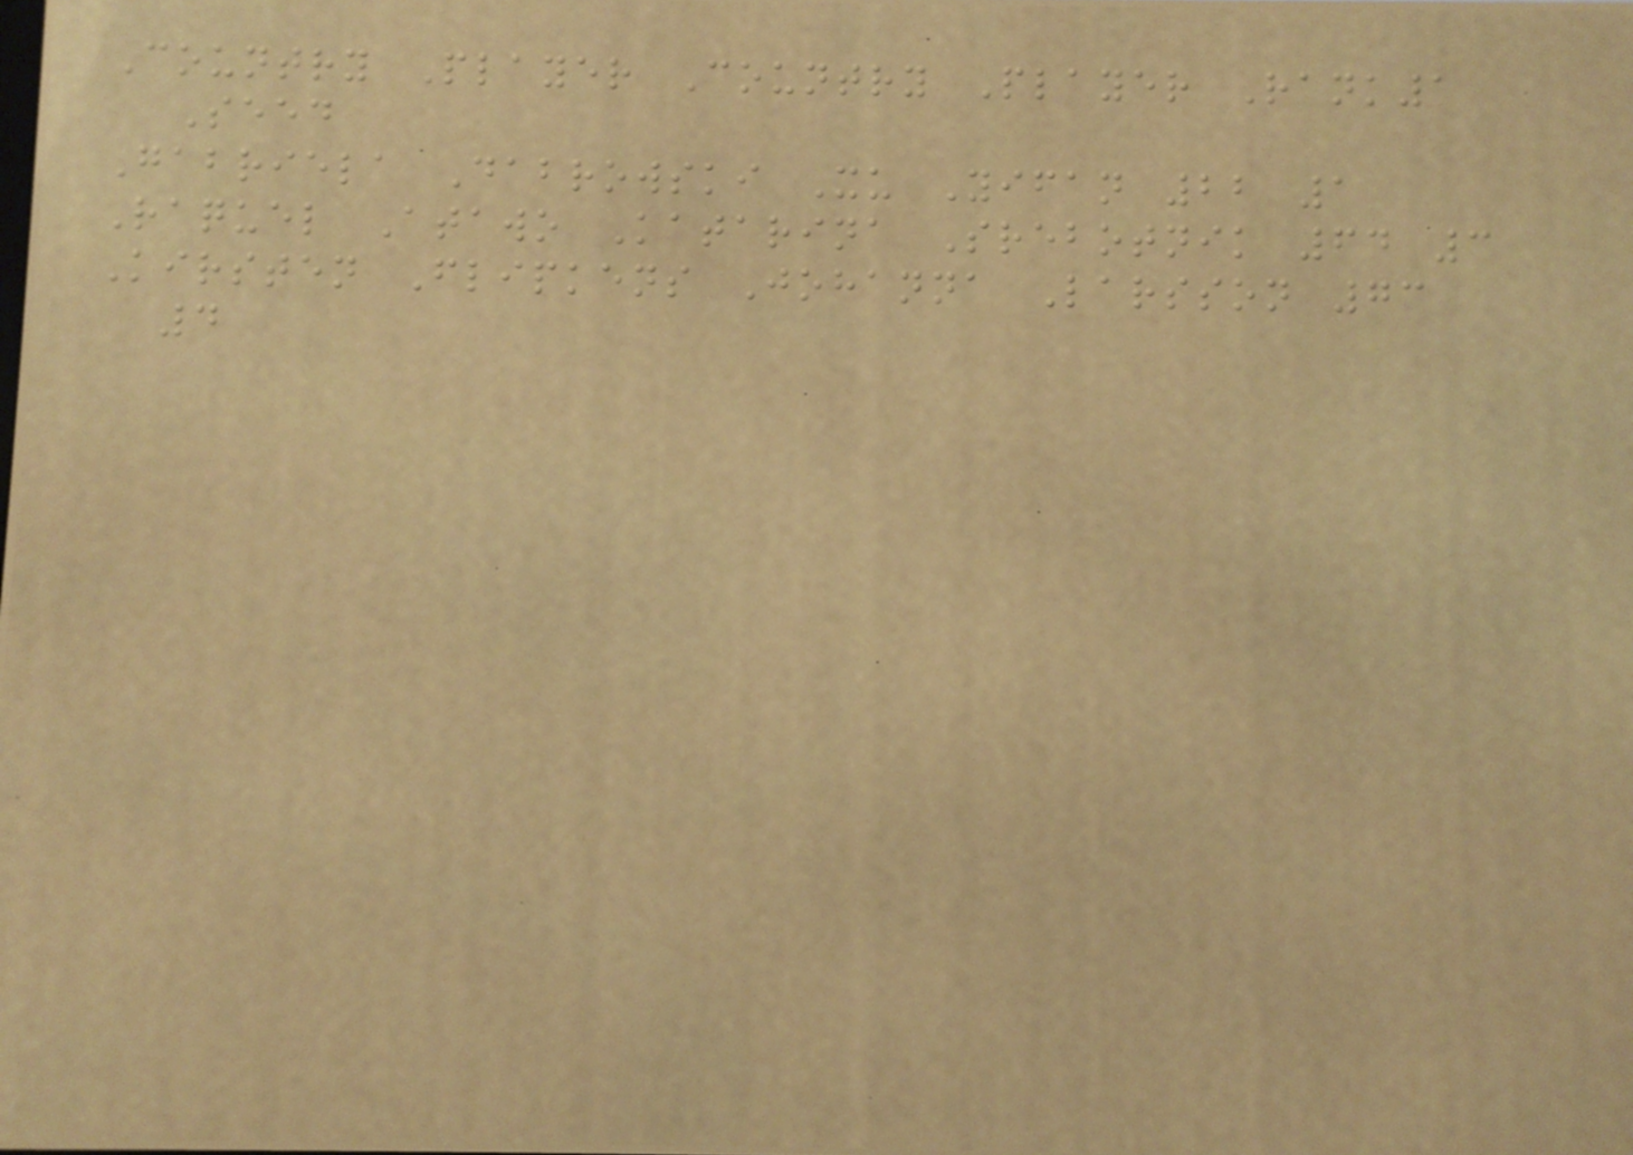Country Player Country Player Rank1
Seed
Gabriela Dabrowski Xu Yifan 22 1
Raquel Atawo Katarina Srebotnik 64 3
Kirsten Flipkens Johanna Larsson 73
4
